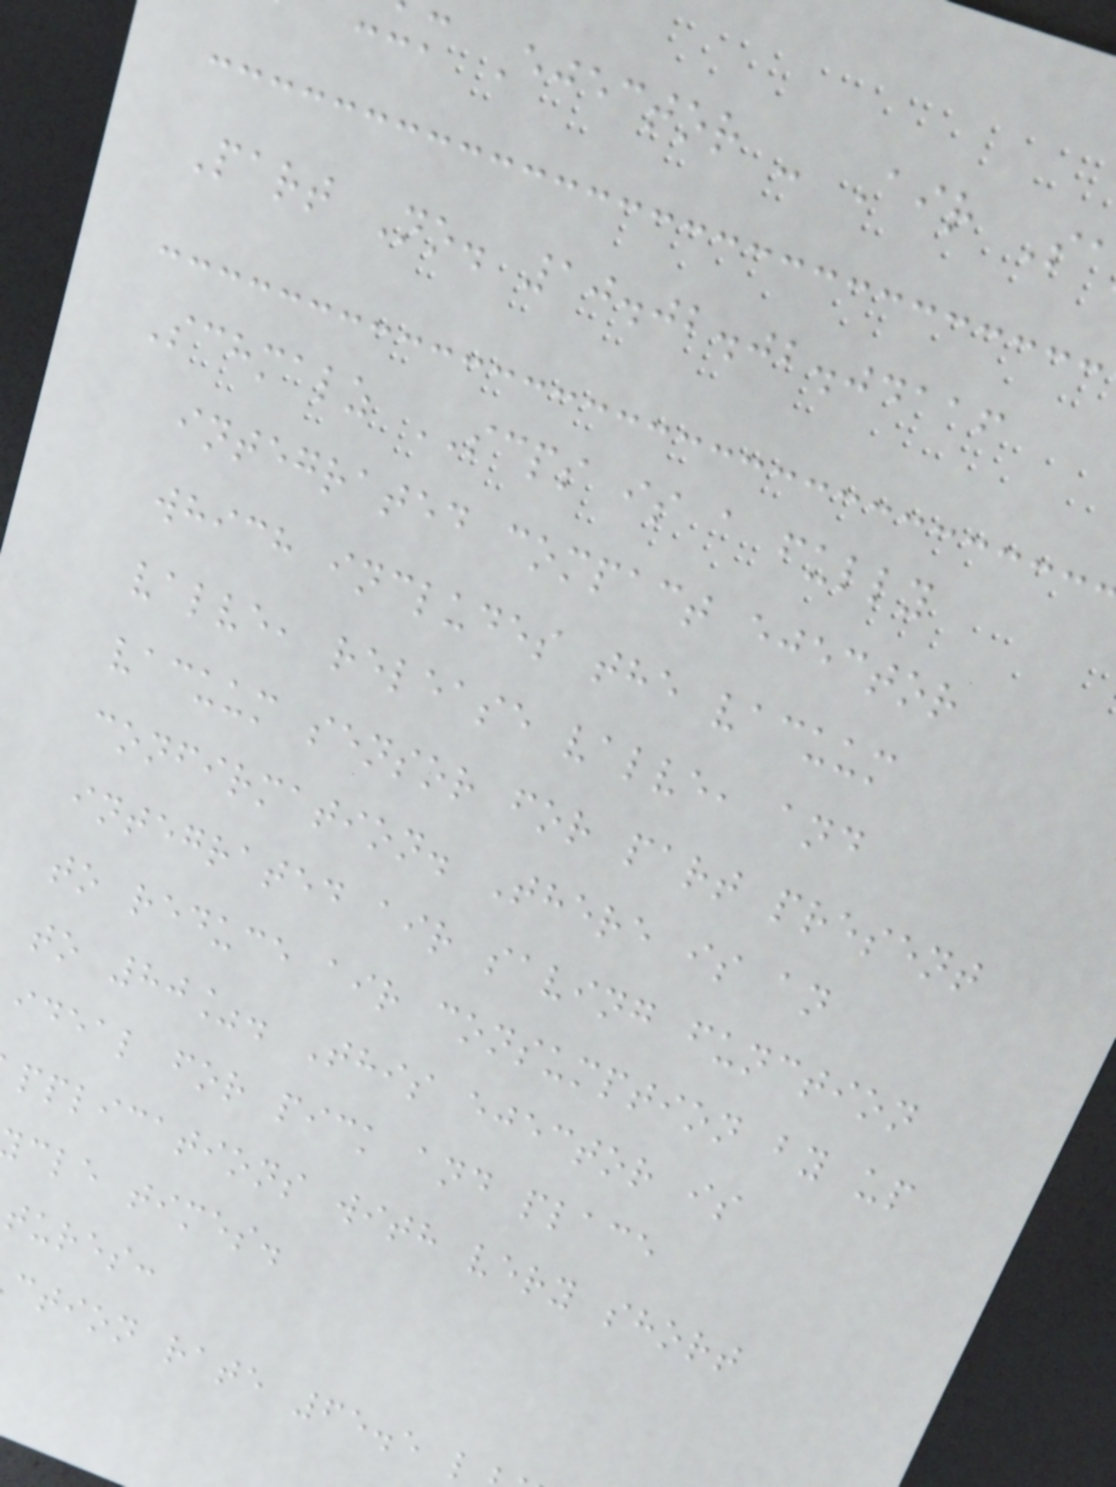m Ejector - Air S
Part No. 10.02.02.04116
Schmalz SCPS is a fully
integrated compact ejector
which includes the vacuum
valve, release valve, and
vacuum sensor for part present
confirmation. There is an
integrated air saving function
to reduce air consumption by up
to 80%. This ejector is
ideal for pick and place
pplications with very short
cle times.
tures:
ction rate 65.5 l
